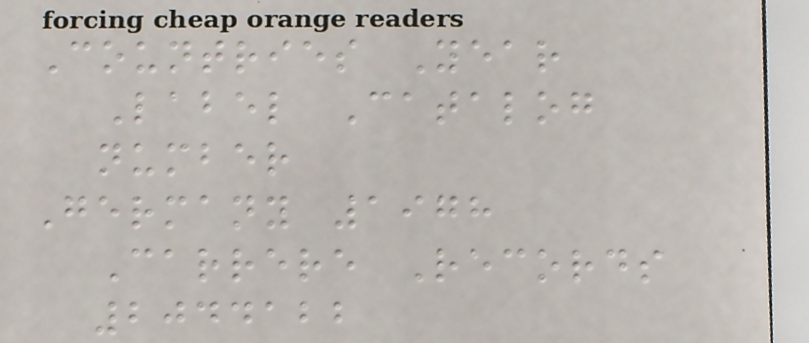Countries Year
Label Catalog
number
Germany 1978
Carrere Records
2044122
